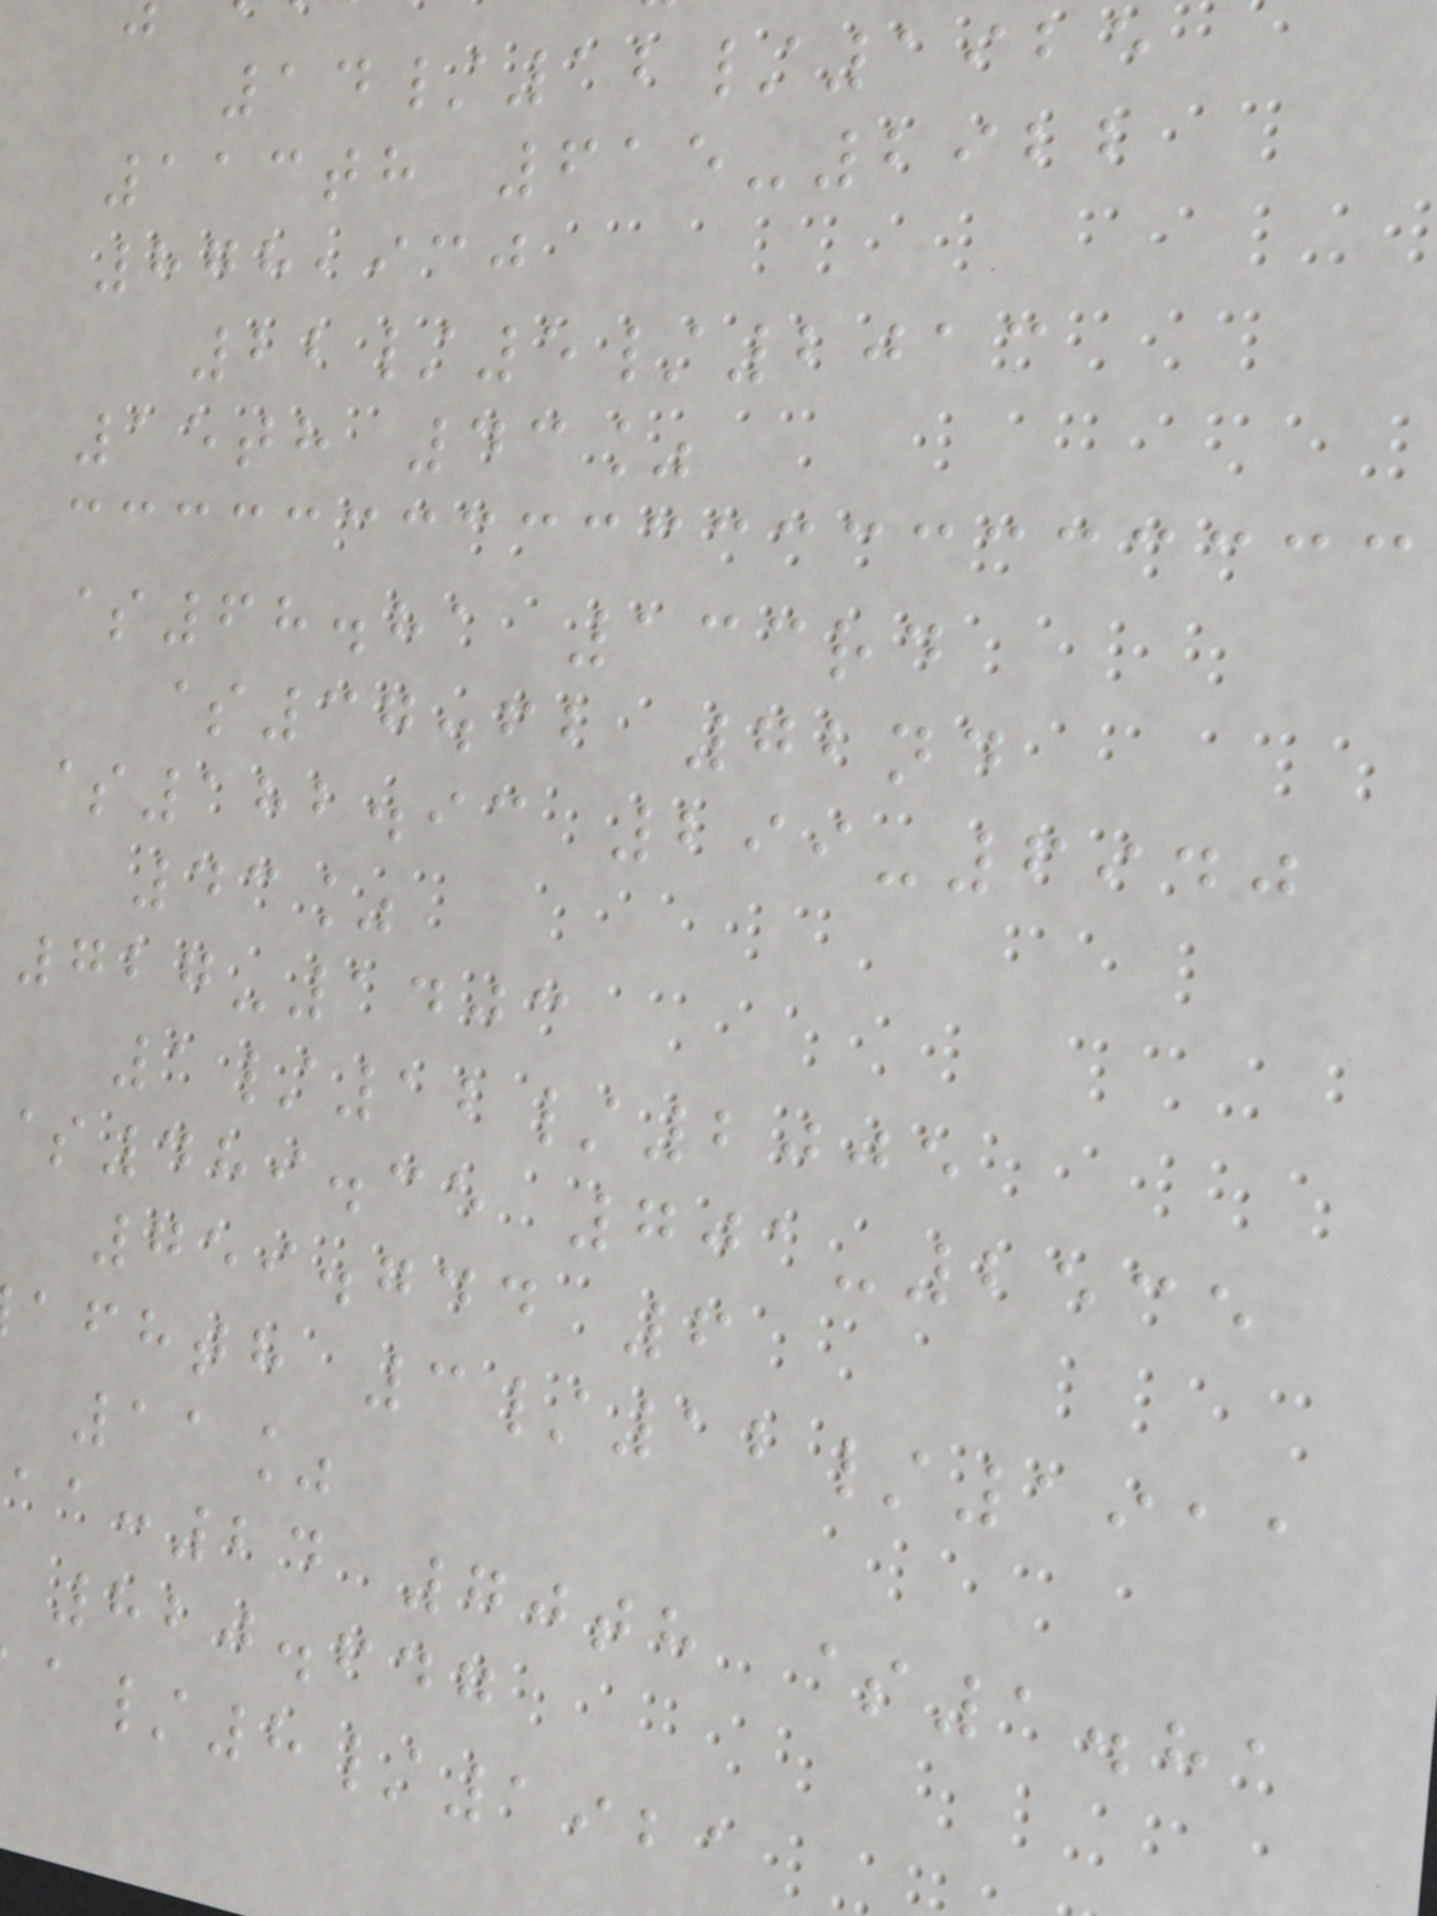14/12/1925
113th 615-2922
878,930
22/5/2013
15th 43%
$68.81 133rd
$37.62 72nd
$182.93 299-6940
43%
727-1403
1/12/2005
489.35 701-2535
759.744 6
afhth 3/12/1911
11%
:24 70th $1.81
820.647
/8/1921
